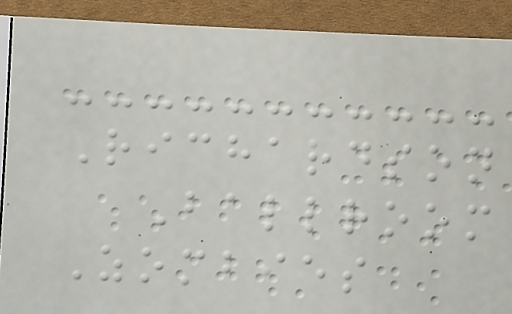Richardson
Ballroom
Zombies
